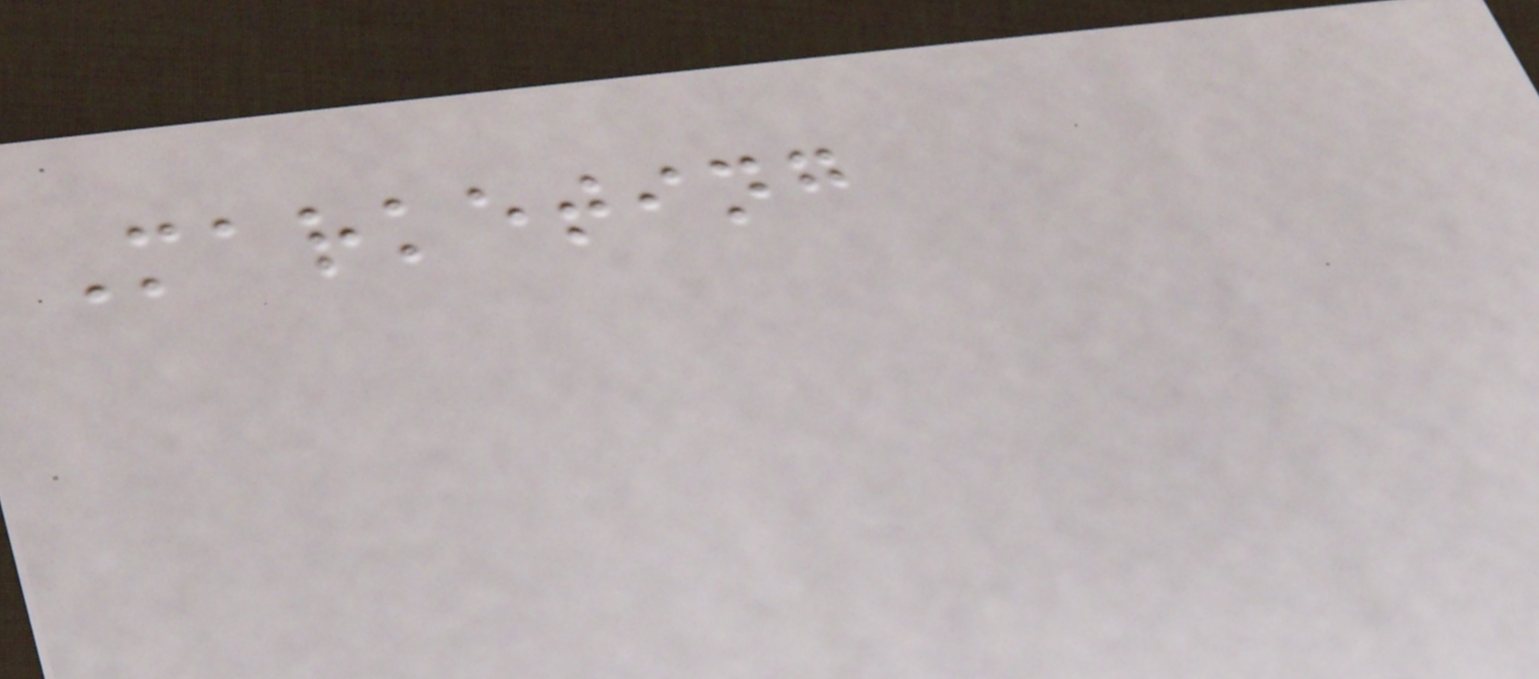Marketing
